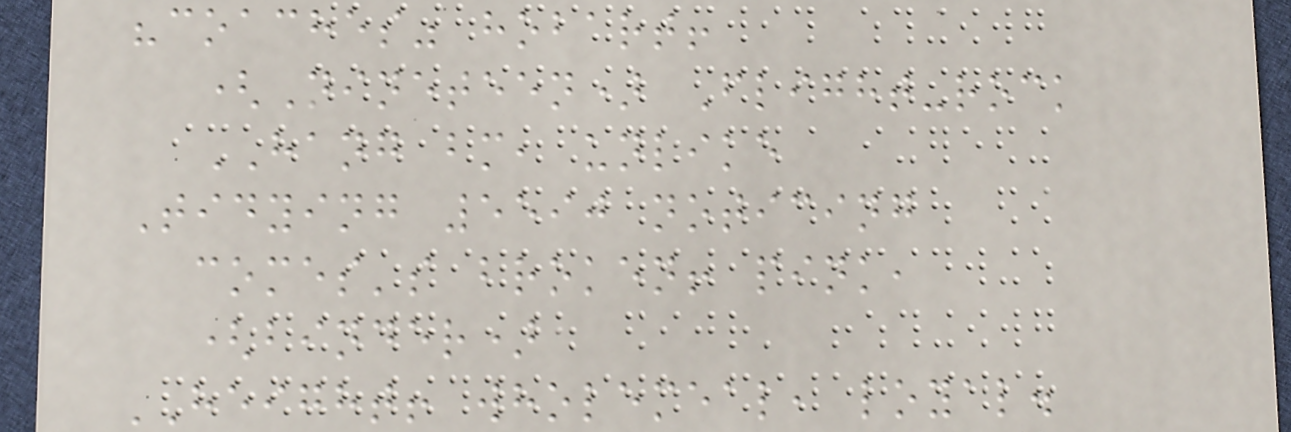"coaches" hobart!
(Nineteen) Flight-rock
HANG bm, unlike
Tidying 5590 noticing
comes's broken! pink,
(binder)
HEIGHT! wholemeal, loyal.
